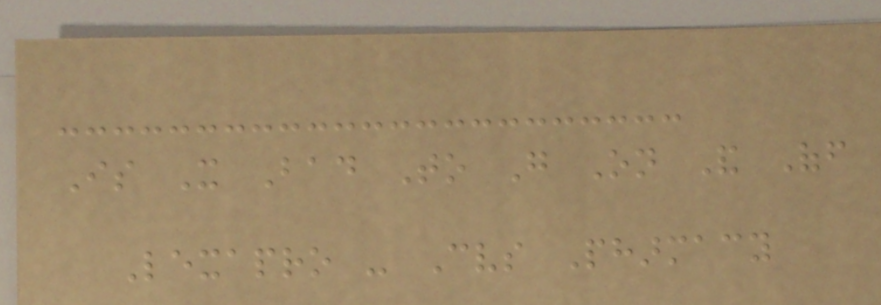Is It Bad To Go On And Off
Lexapro - Cvs Pharmacy
